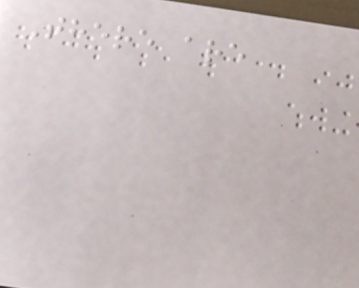There are
